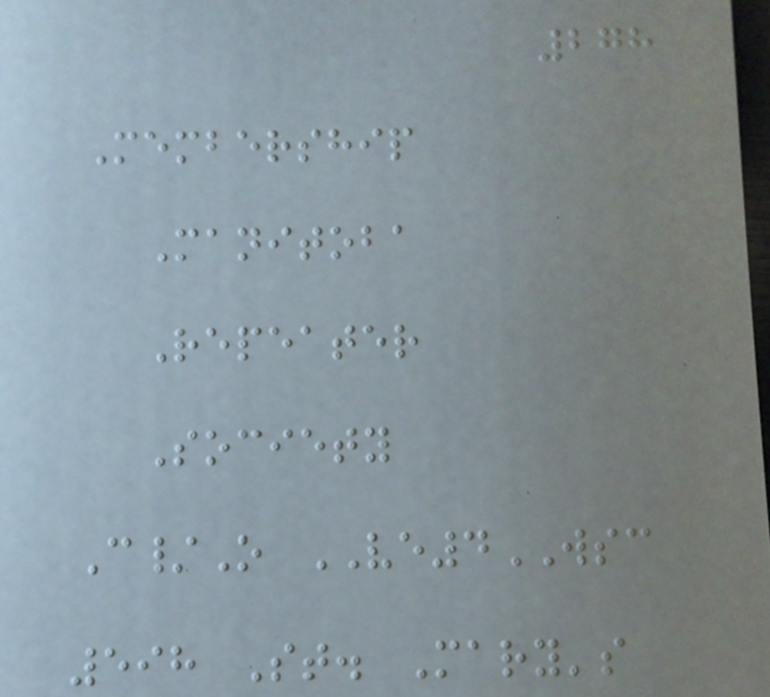278
Membership
Manitoba
Repeater
Society
C/O VE4WSC
598 St. Mary's
